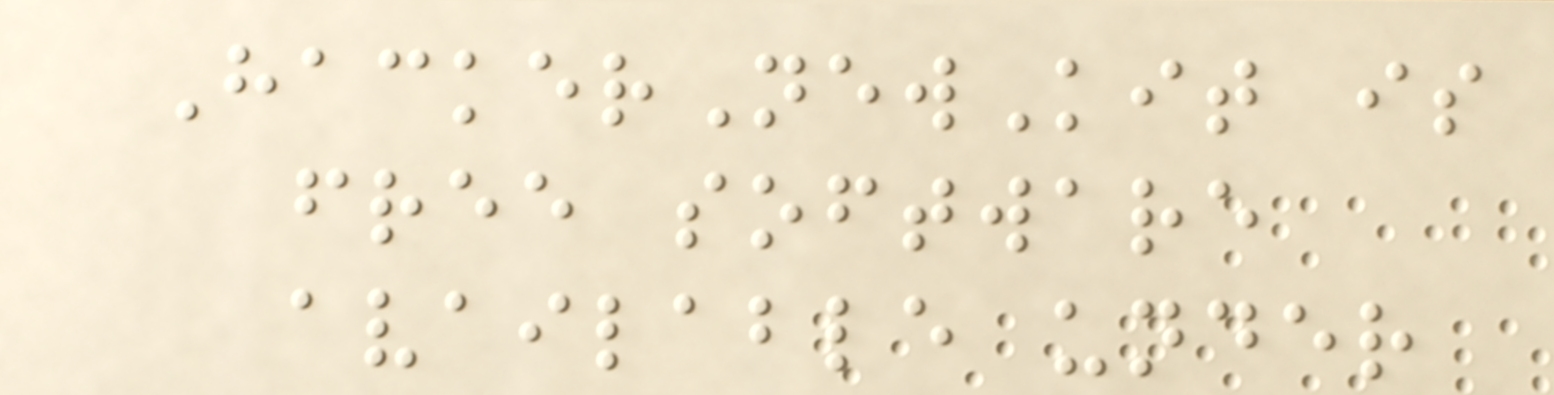HackerNewKit is
free software
available under
